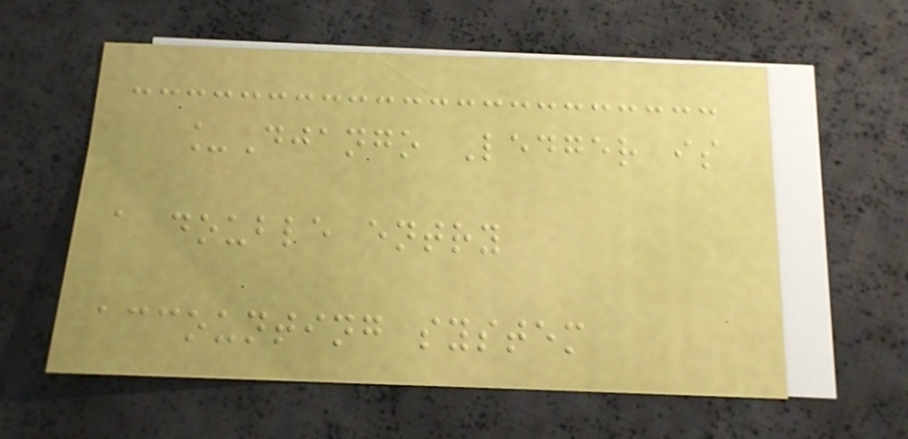_Django Ledger is
a double entry
accounting system
